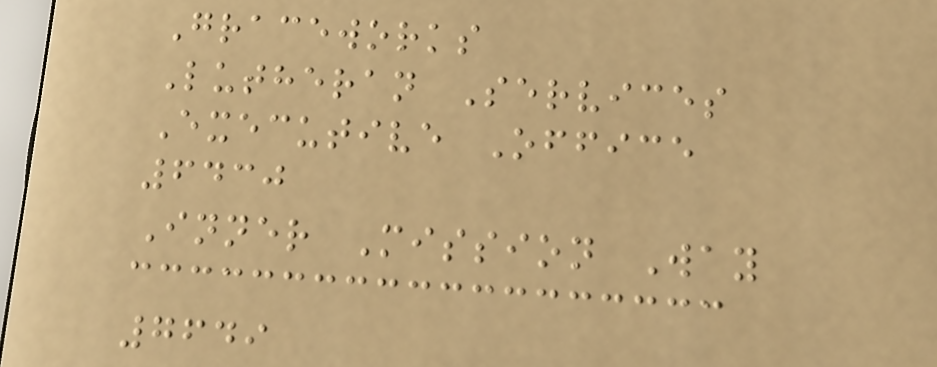Graceworks
Lutheran Services
Executive Office
6430
Inner Mission Way
7649
